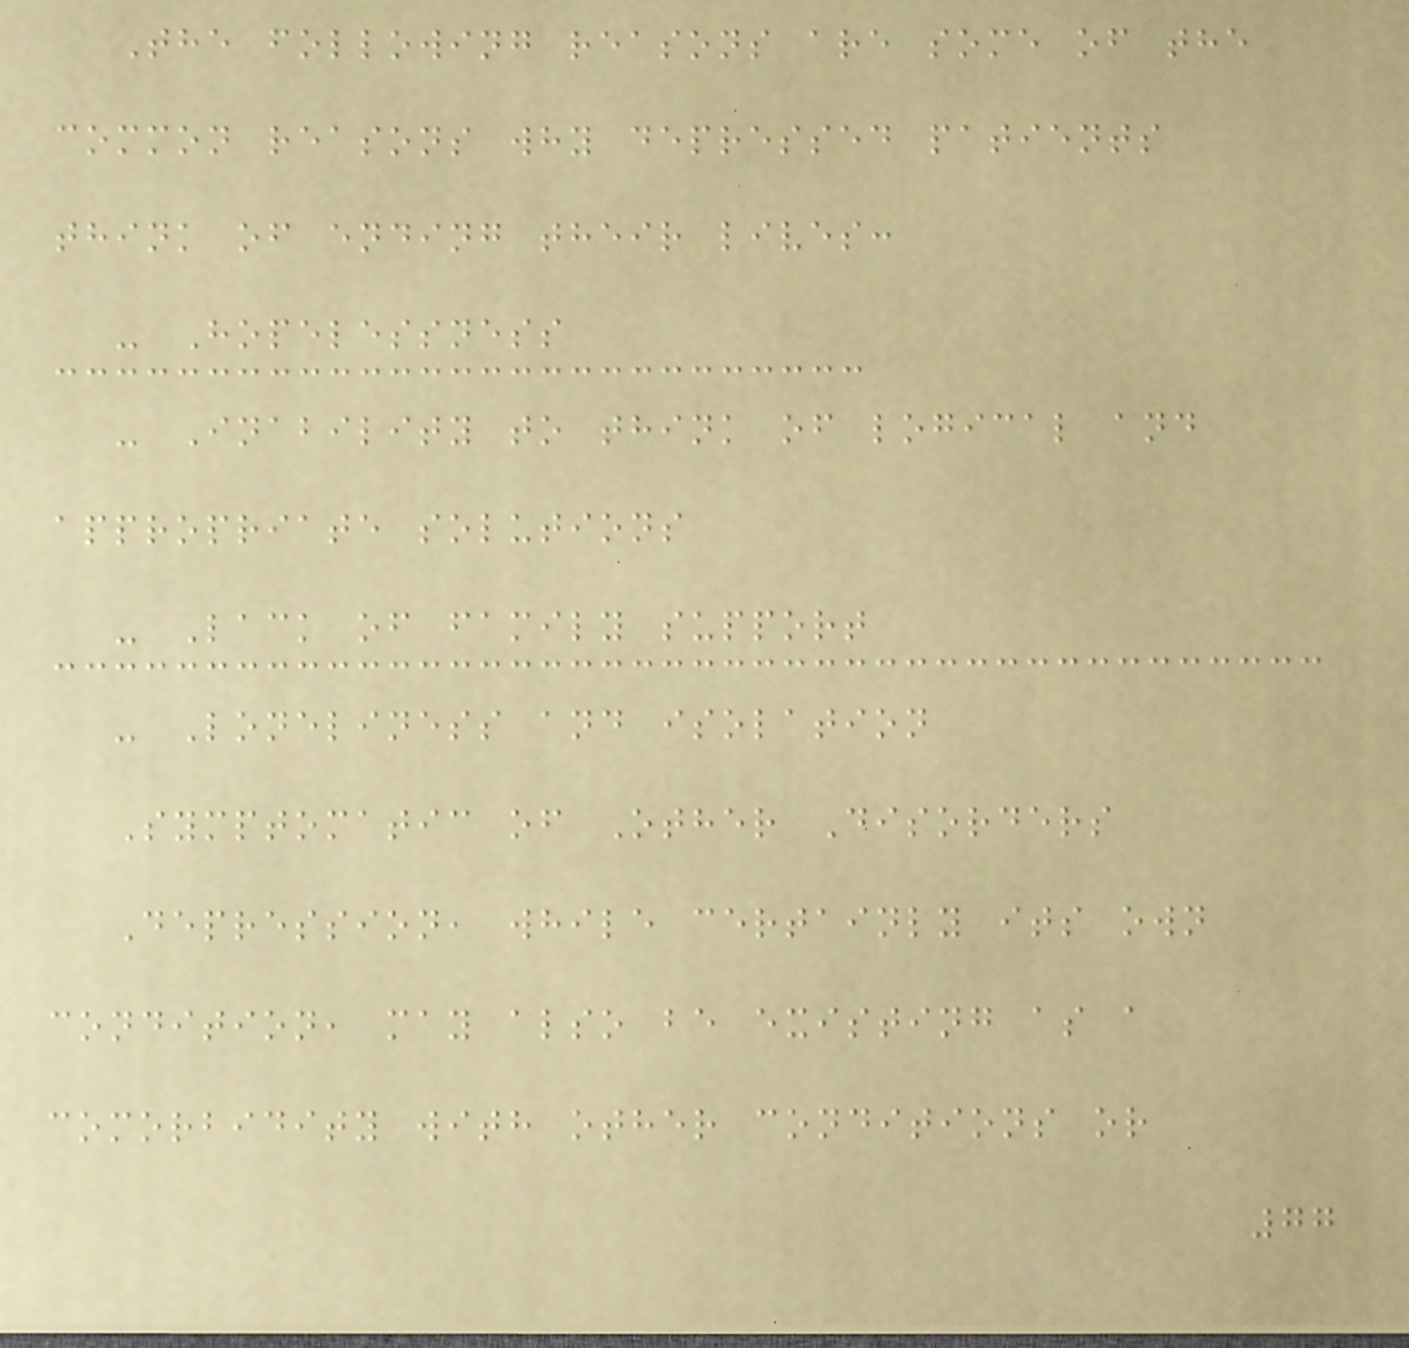The following reasons are some of the
common reasons why depressed patients
think of ending their lives:
- Hopelessness
- Inability to think of logical and
appropriate solutions
- Lack of family support
- Loneliness and isolation
Symptomatic of Other Disorders
Depression, while certainly its own
condition, may also be existing as a
comorbidity with other conditions or
77
